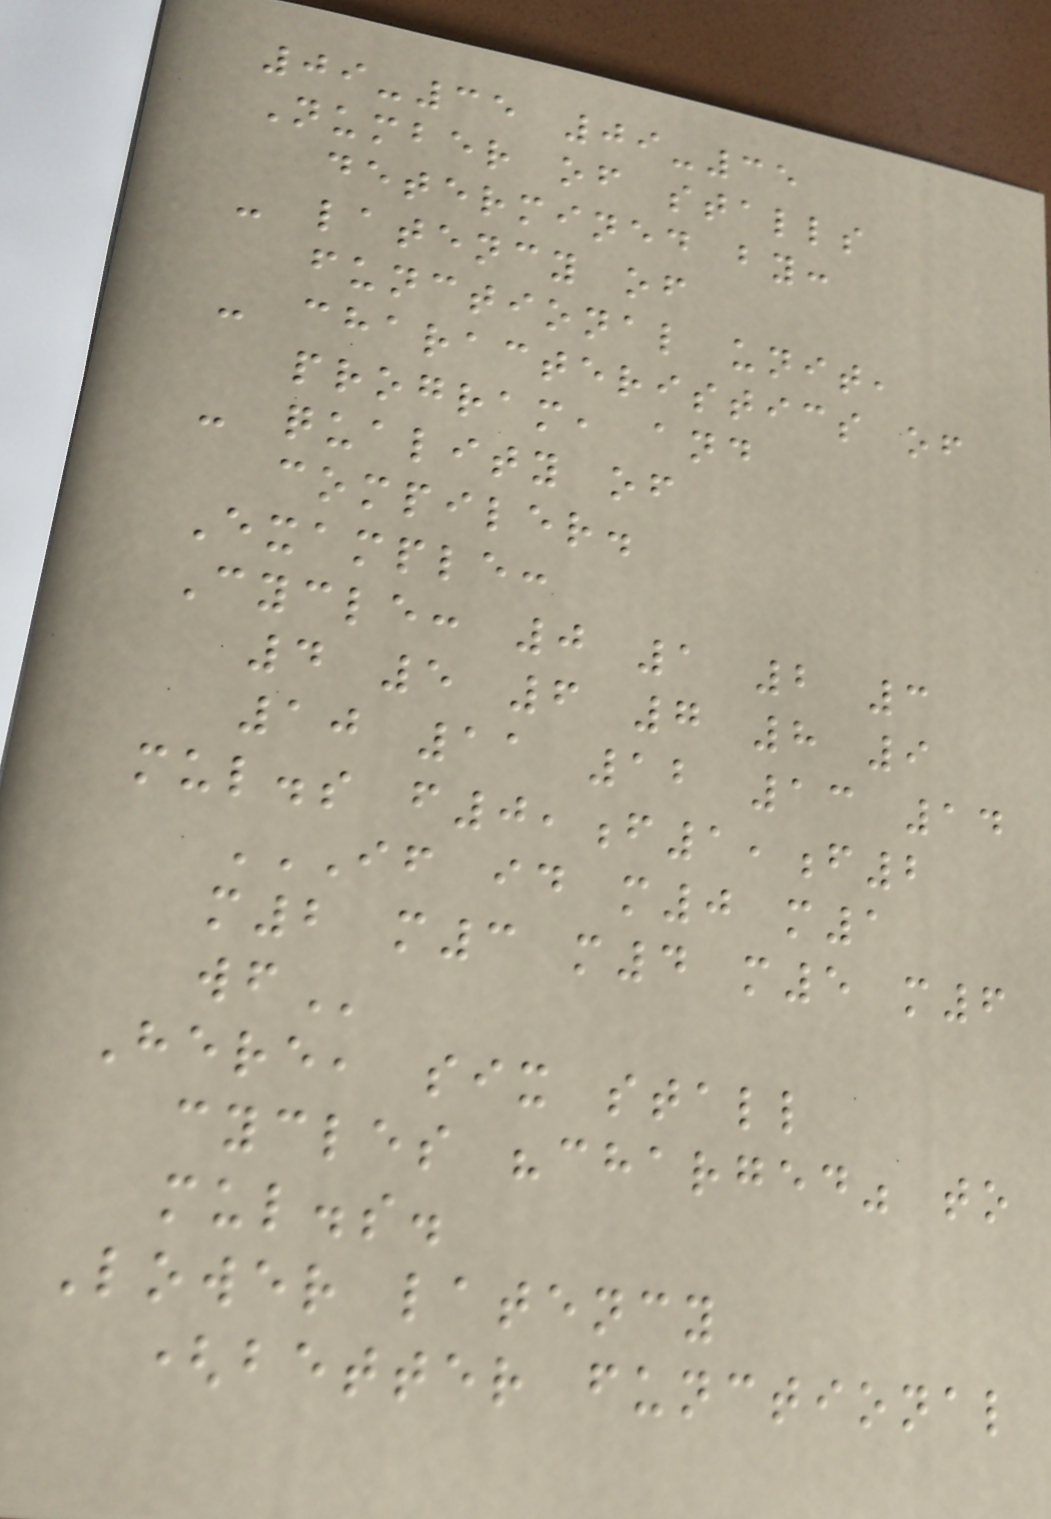09-35 09-35
Number of stalls
determined by:
- latency of
functional unit,
- characteristics of
program, and
- quality of
compiler.
Example:
Cycle: 0 1 2 3
4 5 6 7 8 9
10 11 12 13 14
mul.s f0,f1,f2
IF ID M0 M1
M2 M3 M4 M5 M6
WF
Here, six stall
cycles "charged" to
mul.s.
Lower latency
(better functional
